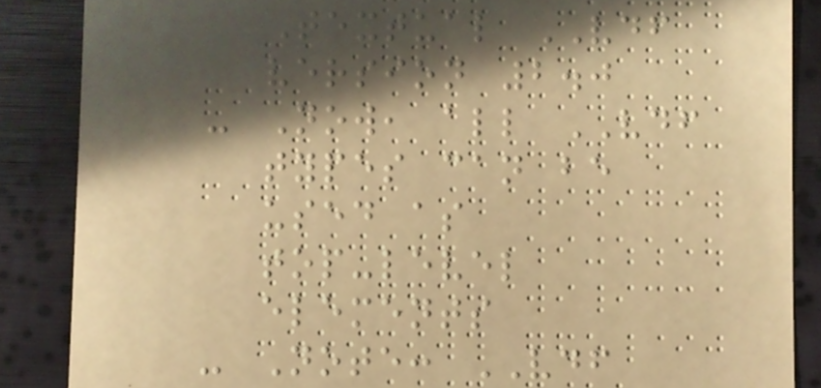Textual VDF
version 2.0
- Now, all VDF
types can be
used as
top-level
elements
- Note: VDF
